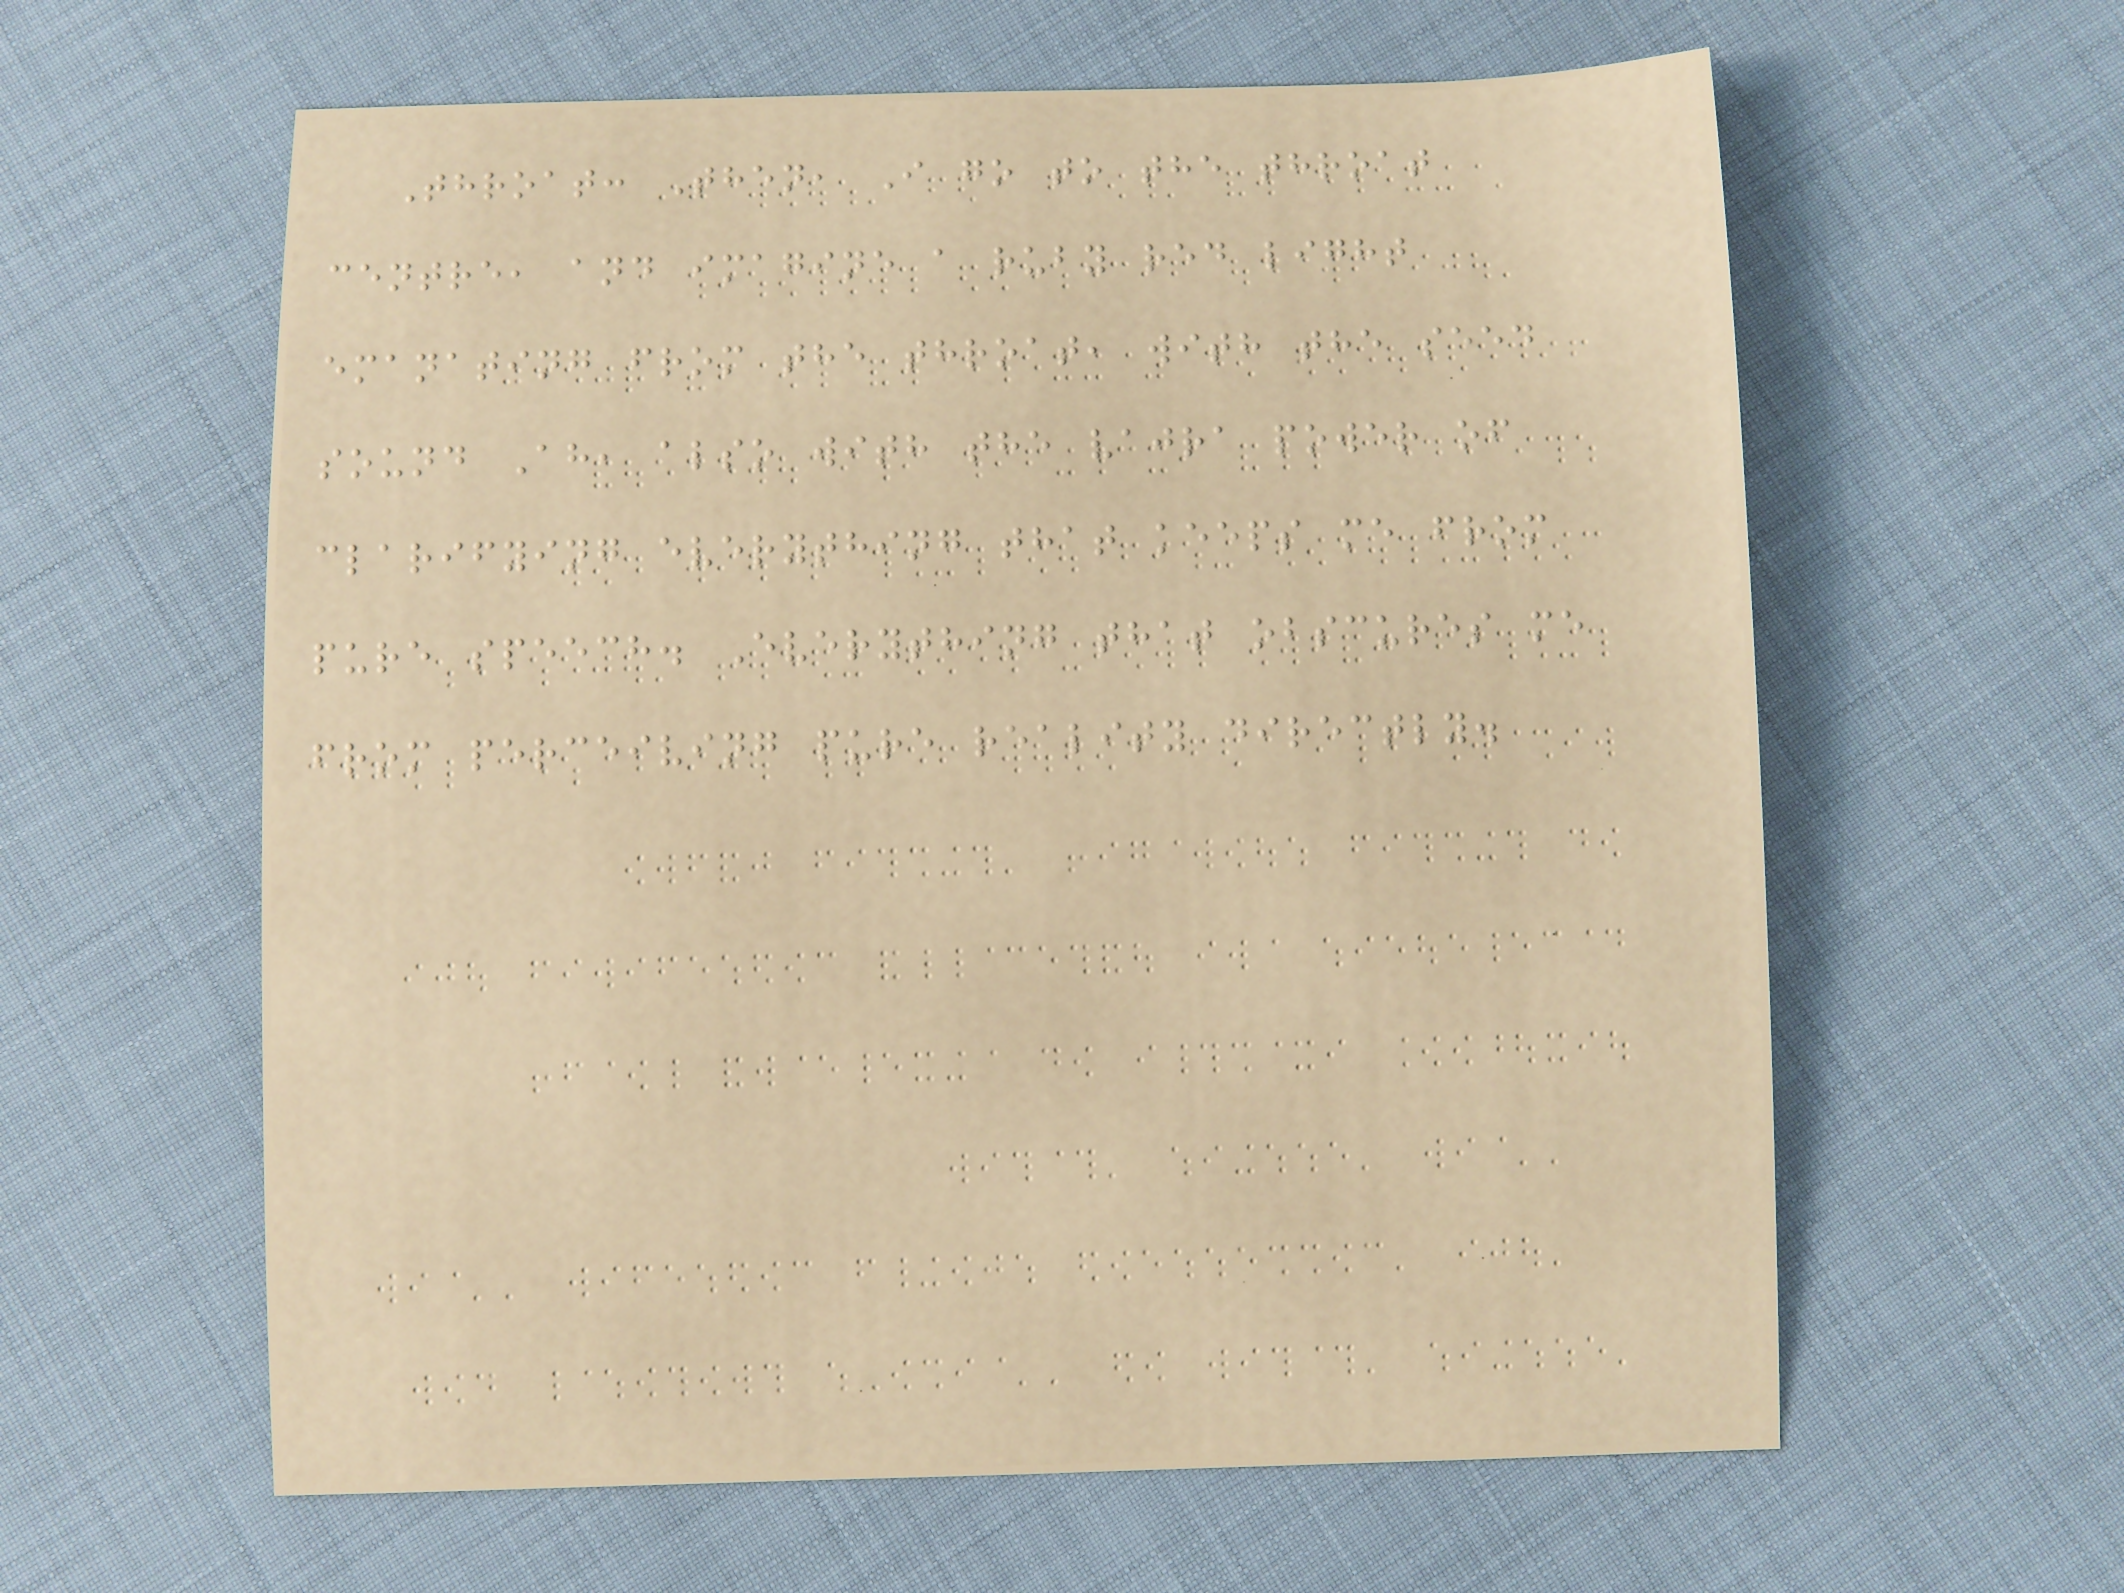Throat: Then, I go to the throat
centre, and imagine a ruby red light
emanating from the throat, with the seed
sound Ah, also with the vajra power of
clarifying everything that keeps me from
pure speech. Everything that obscures me
from perceiving pure reality directly.
